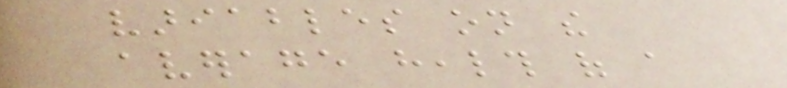variables on the
average health of a
